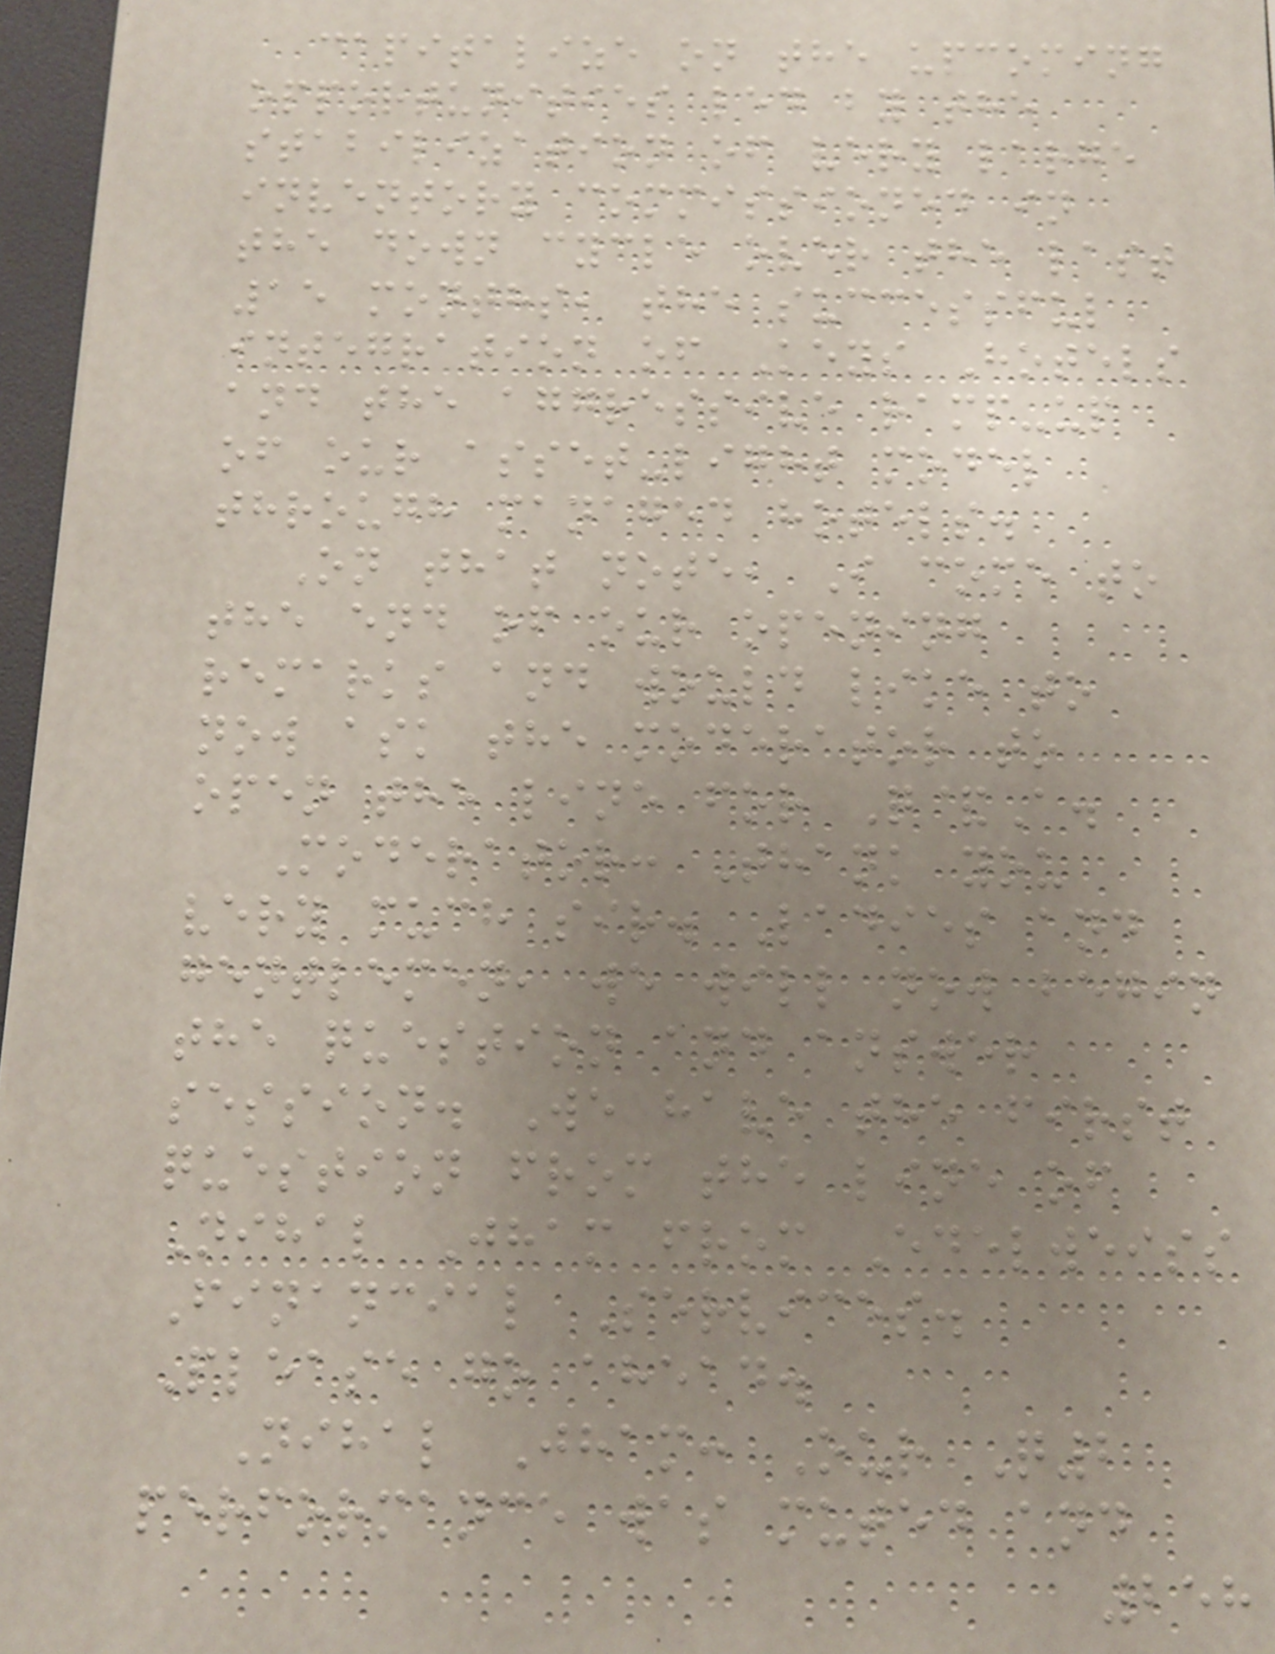capitalize on the upcoming
opportunities led by the
stabilization of very large
inventory commissioned in
the down cycle over the last
15 months, the successful
integration of Keys Hotels
and the aggressive ramp-up
of our asset-light model
through managed hotels.
On that note, I come to
the end of our opening
remarks and would like to
now ask the moderator to
open the line for Q&A.
Moderator: Thank you
very much sir. Ladies and
gentlemen, we will now begin
the question and answer
session. We have the first
question from the line of
Nihal Jham from Edelweiss
Financial Services.
Please go ahead.
Nihal Jham: Our Q2
performance was muted and
258
